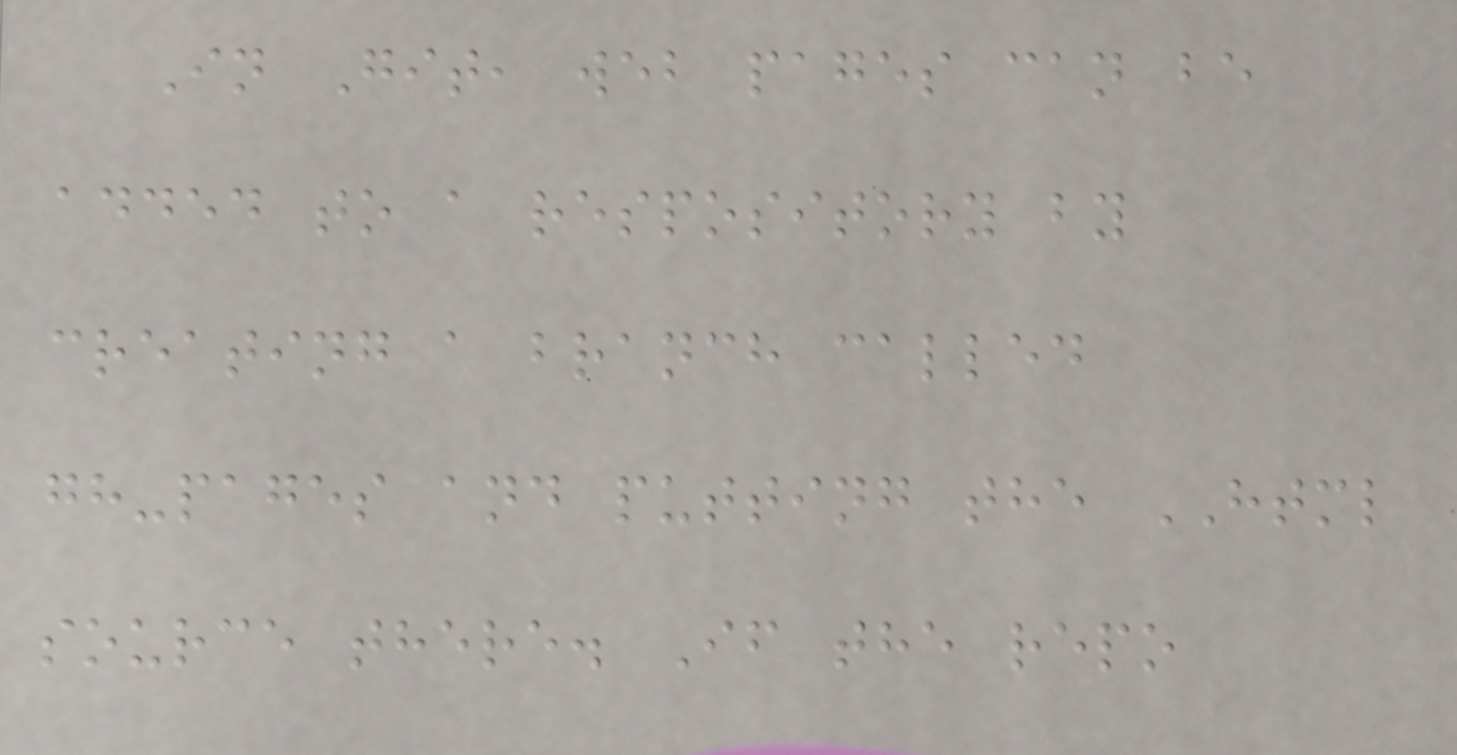In Git, web pages can be
added to a respository by
creating a branch called
gh-pages and putting the HTML
source there. If the repo
